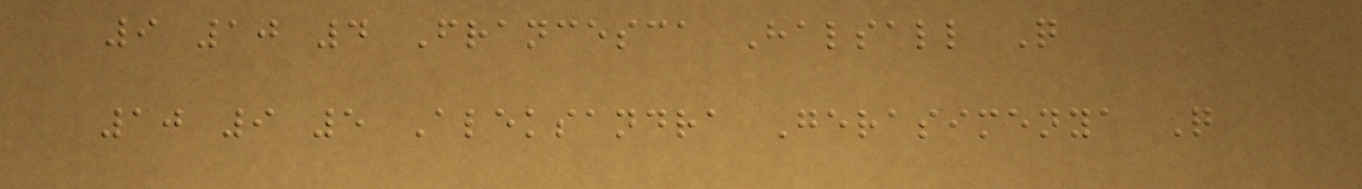9 10 4 Francesca Halsall Q
10 9 5 Aleksandra Gerasimenya Q
